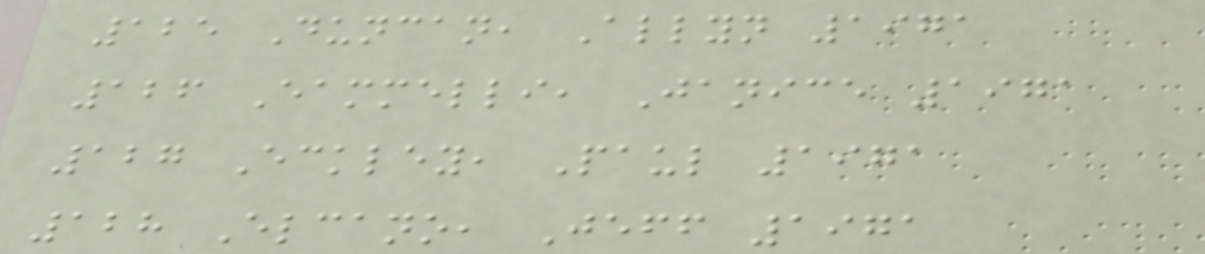125 Duncan, Allyn 1971
126 Eammelli, Janice 1971
127 Eckley, Paul 1971
128 Elcano, Jeff 1971
